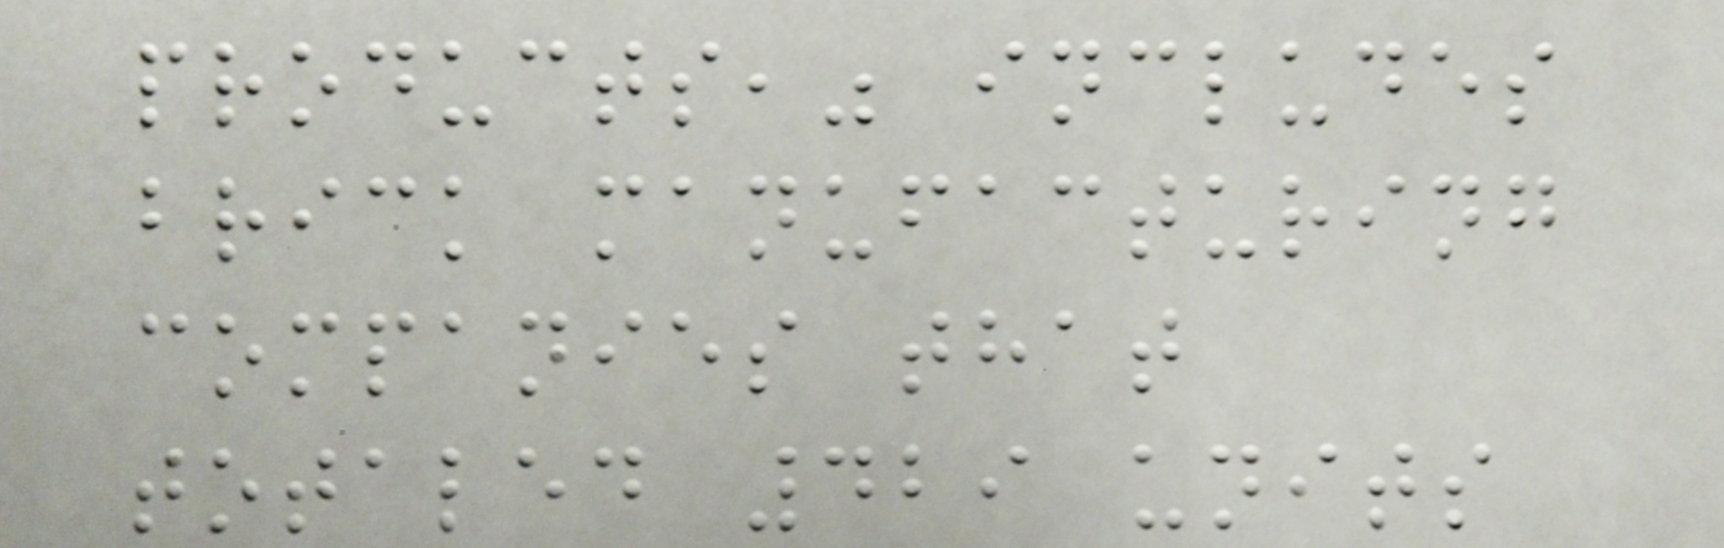products," includes
brick manufacturing
companies that
totaled 429 units
